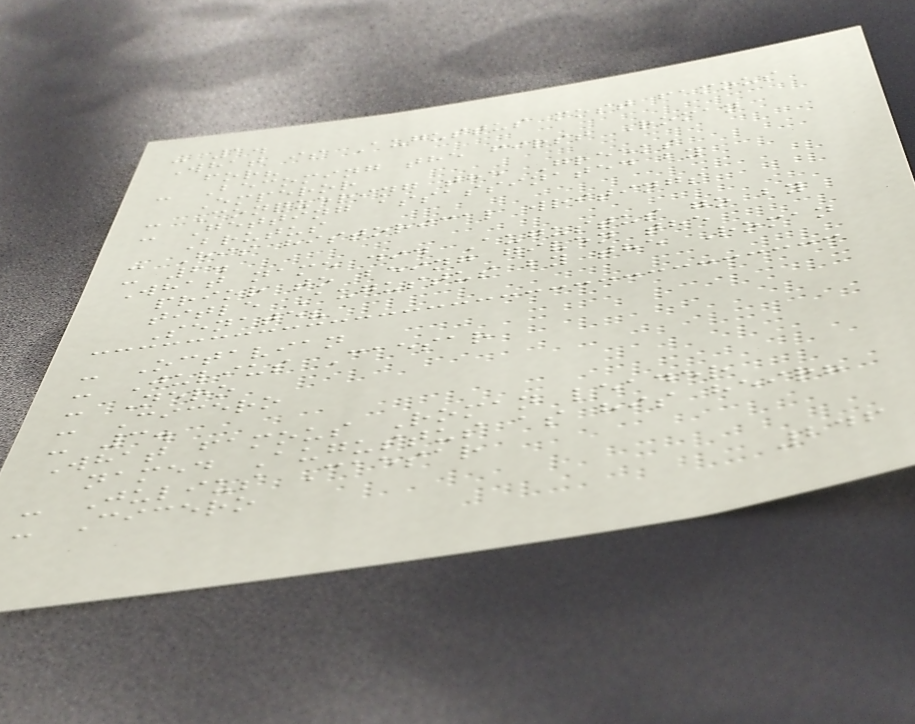- 1.
What is Augustus most famous
for?
- Becoming the first Roman
Emperor
- Conquering the Greeks
- Getting assassinated by
Brutus
- His historical writings
- 2.
What name did Augustus go by
prior to being given the
title Augustus by the Roman
Senate?
- Octavian
- Julius Caesar
- Nero
- Cicero
- 3.
What famous Roman leader
named Augustus as his heir?
- Julius Caesar
- Cicero
246
